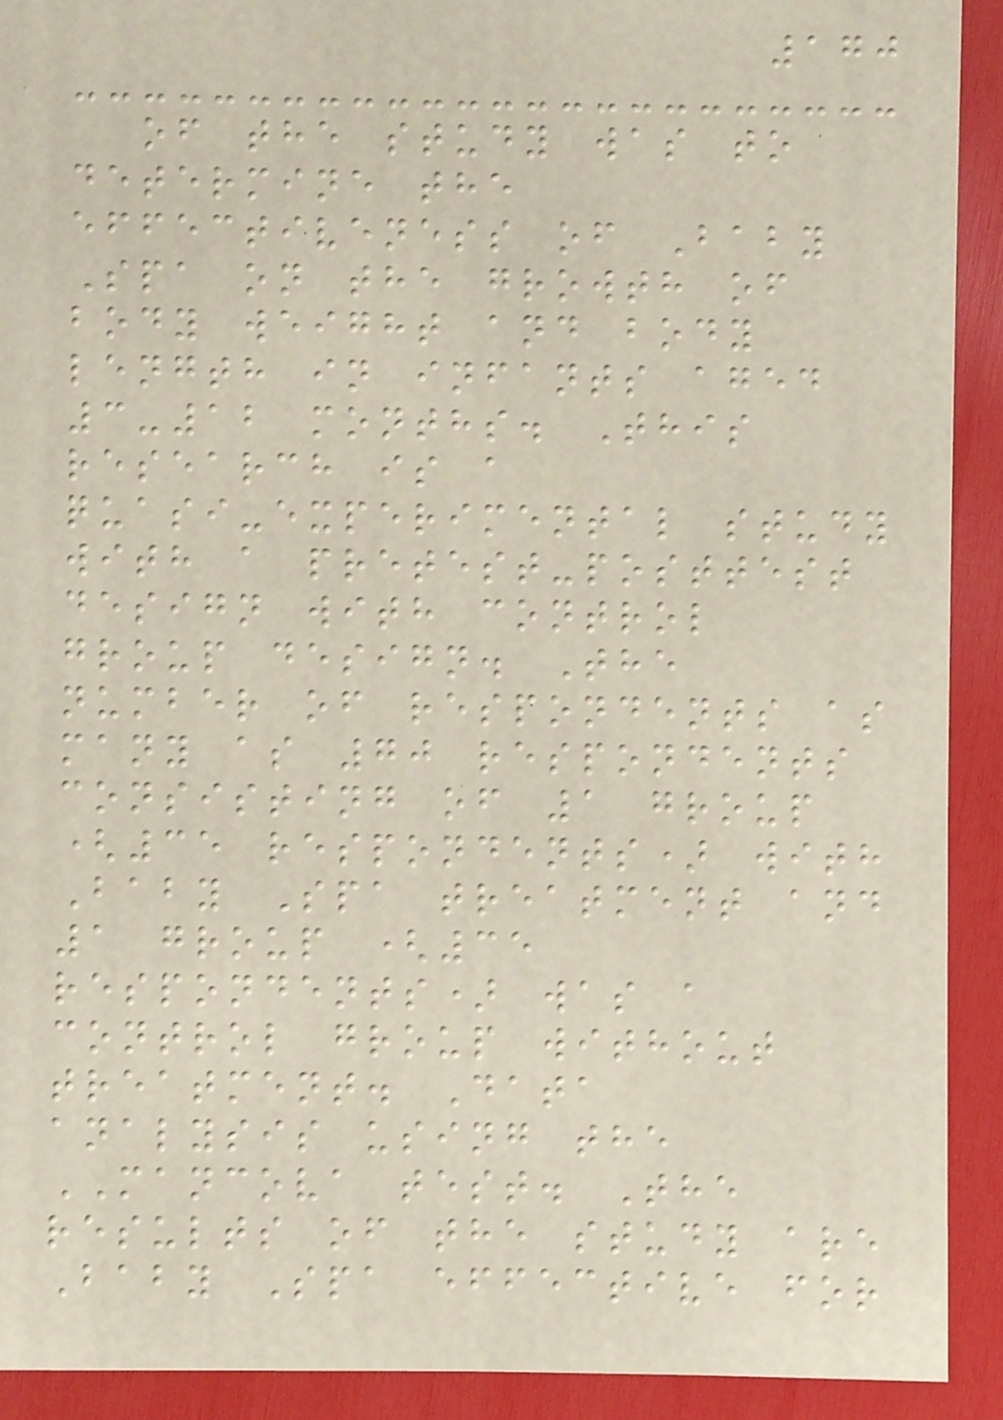170
of the study was to
determine the
effectiveness of Baby
Spa on the growth of
body weight and body
length in infants aged
3-12 months. This
research is a
quasi-experimental study
with a pretest-posttest
design with control
group design. The
number of respondents as
many as 70 respondents
consisting of 1 group
(35 respondents) with
Baby Spa treatment and
1 group (35
respondents) was a
control group without
treatment. Data
analysis using the
MANCOVA test. The
results of the study are
Baby Spa effective for
